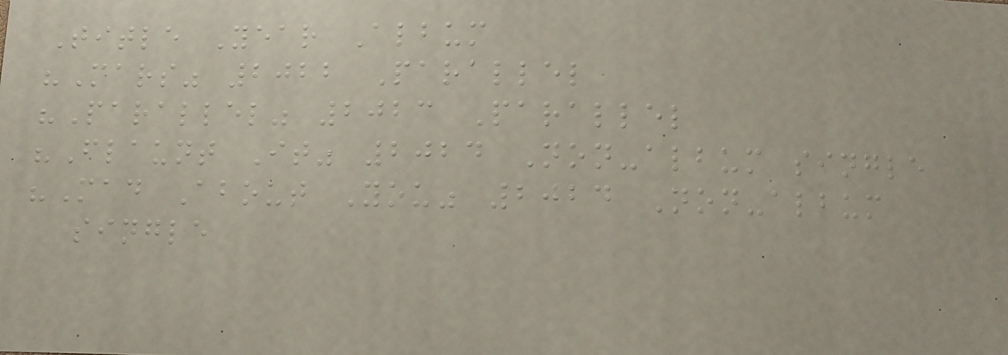Title Year Album
"Mars" 2022 Parallel
"Parallel" 2023 Parallel
"Flaunt It" 2024 Non-album single
"Mad About You" 2024 Non-album
single
